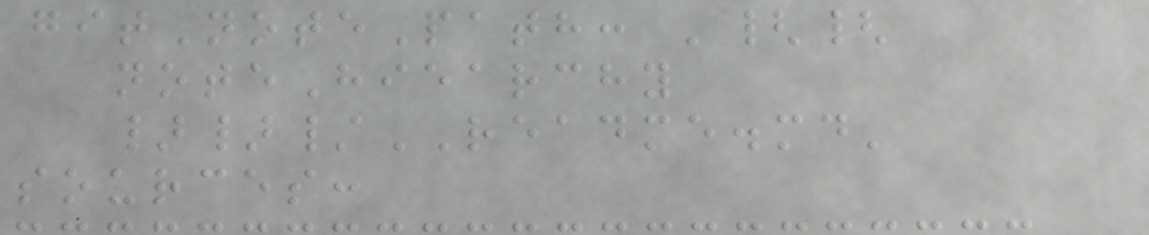gitNotePath: '{{
noteHiearchy
}}/README.md'
sources:
